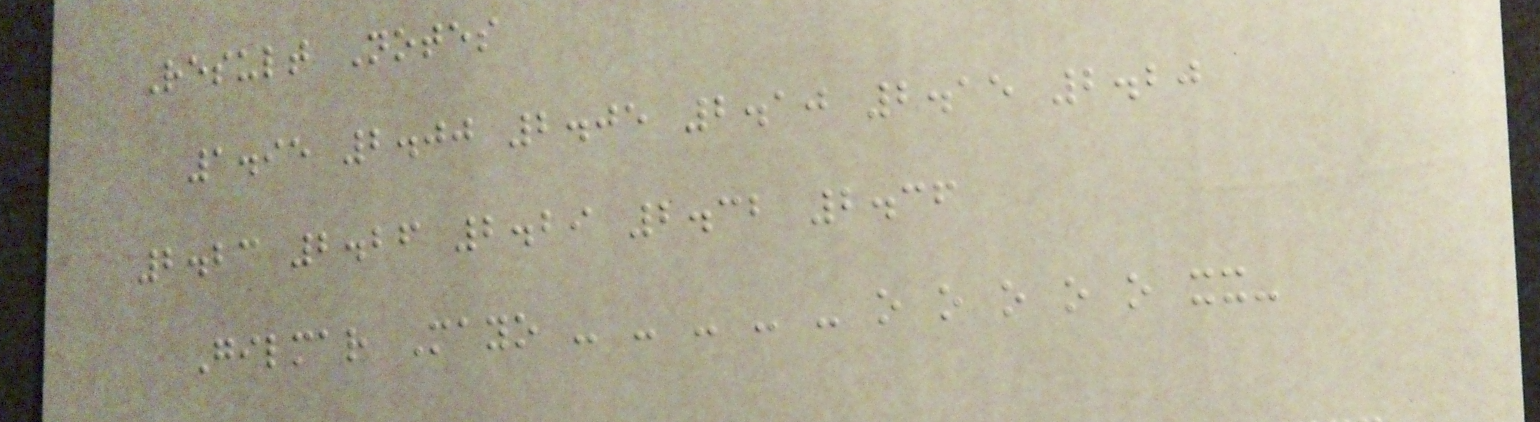Result Notes
1.95 2.00 2.05 2.10 2.15 2.20
2.23 2.26 2.29 2.32 2.36
Gilmar Mayo - - - - - o o o o o xx-
